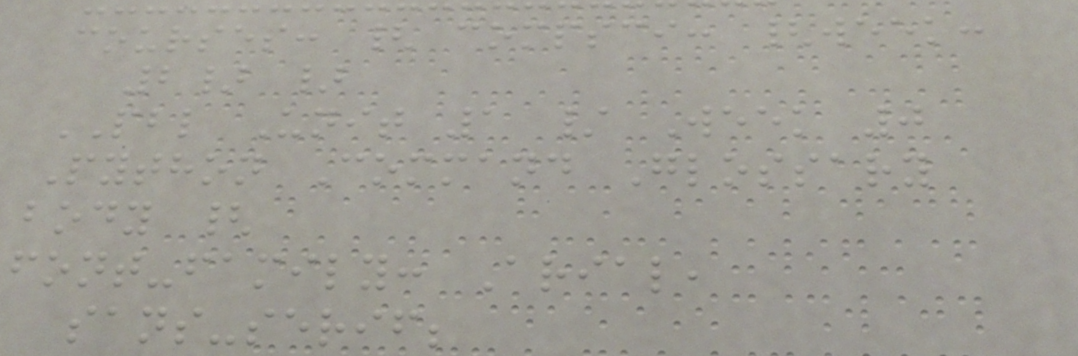courses: { compsci: {week:
2} }
PBL Unit 1 / Week 0
Python Command Glossary
body {
font-family: Arial,
sans-serif;
